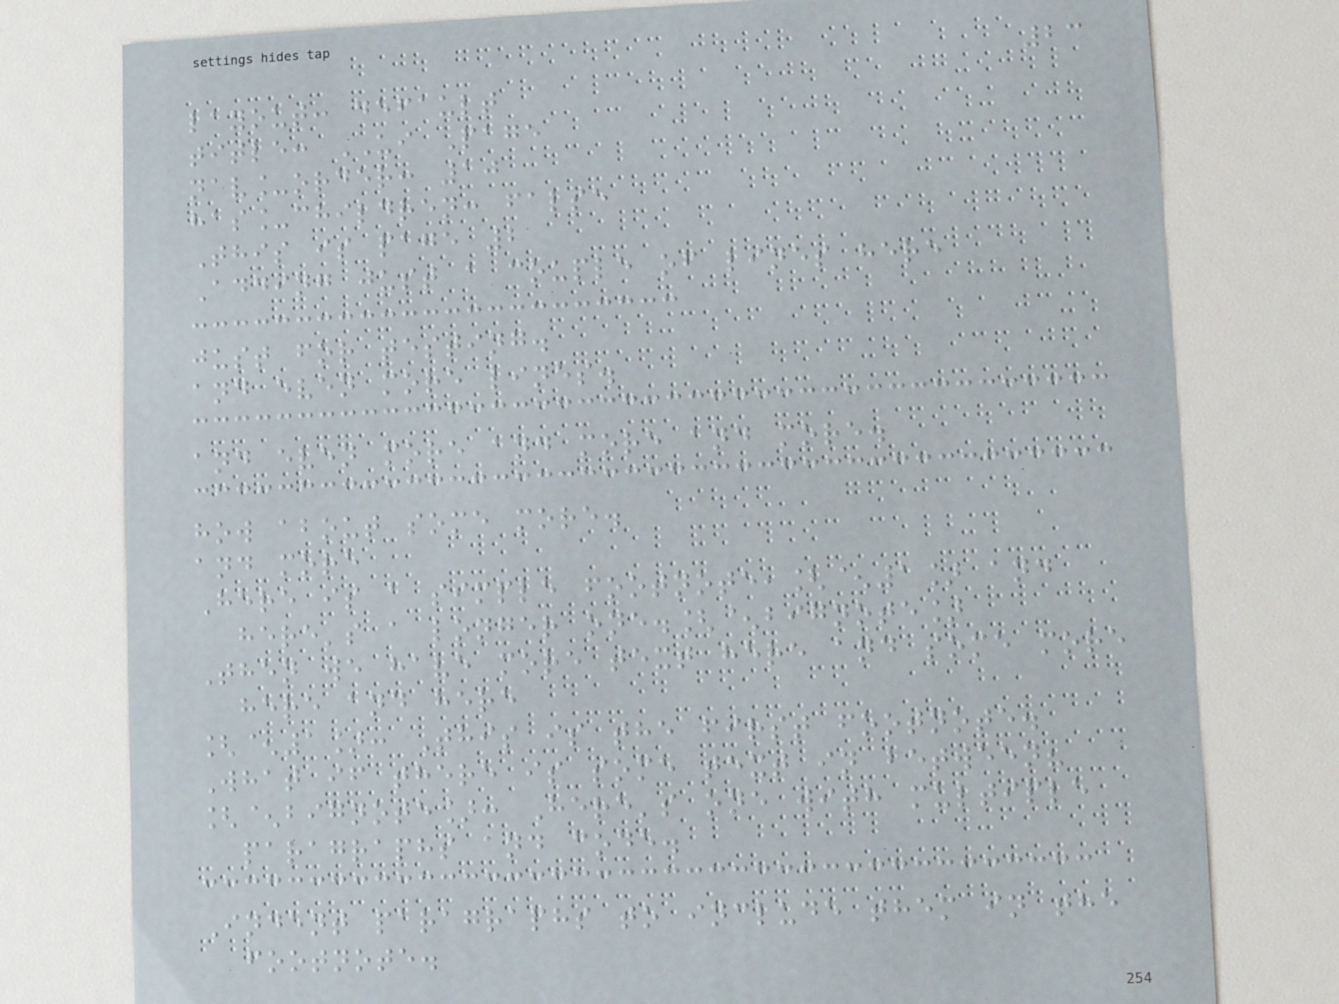23
layout: default
title: UI Page
nav_order: 10
has_children: false
This is page 2
Adding just a couple of lines here
just for testing.
and even more lines.
and even more and more and more.
how about some more.
and more
Here is a simple footnote,[^1] and
here's a longer one.[^bignote]
Then we have more text here and some more
here and here
[^1]: This is the first footnote.
What if there is some text in between?
[^bignote]: Here's one with multiple
paragraphs and code.
Indent paragraphs to include them in the
footnote.
